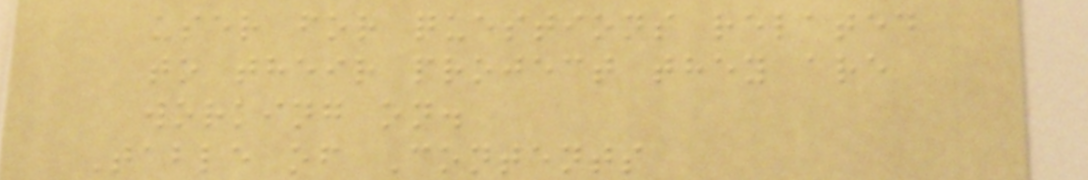user for questions related
to their project they are
working on.
Table of Contents
